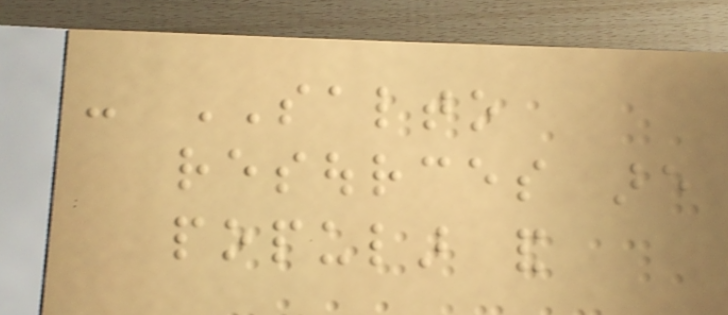- SALTO
resources are
popular and
